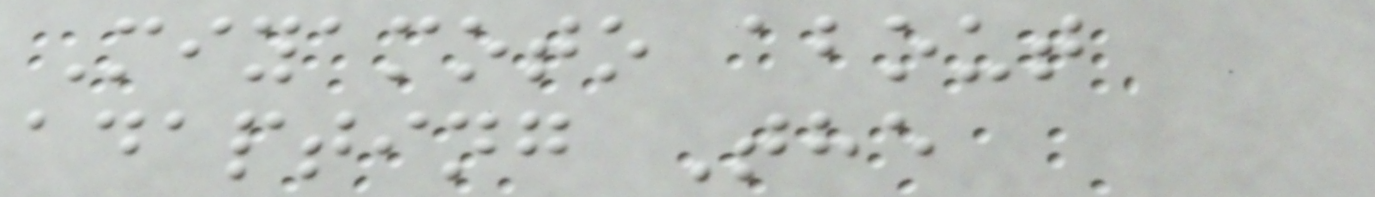Miyamoto about
adapting The
